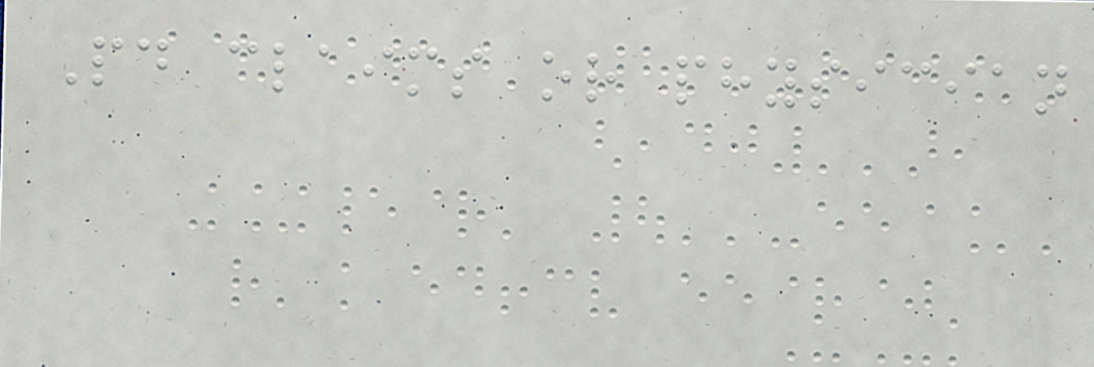Paid claims or physician
